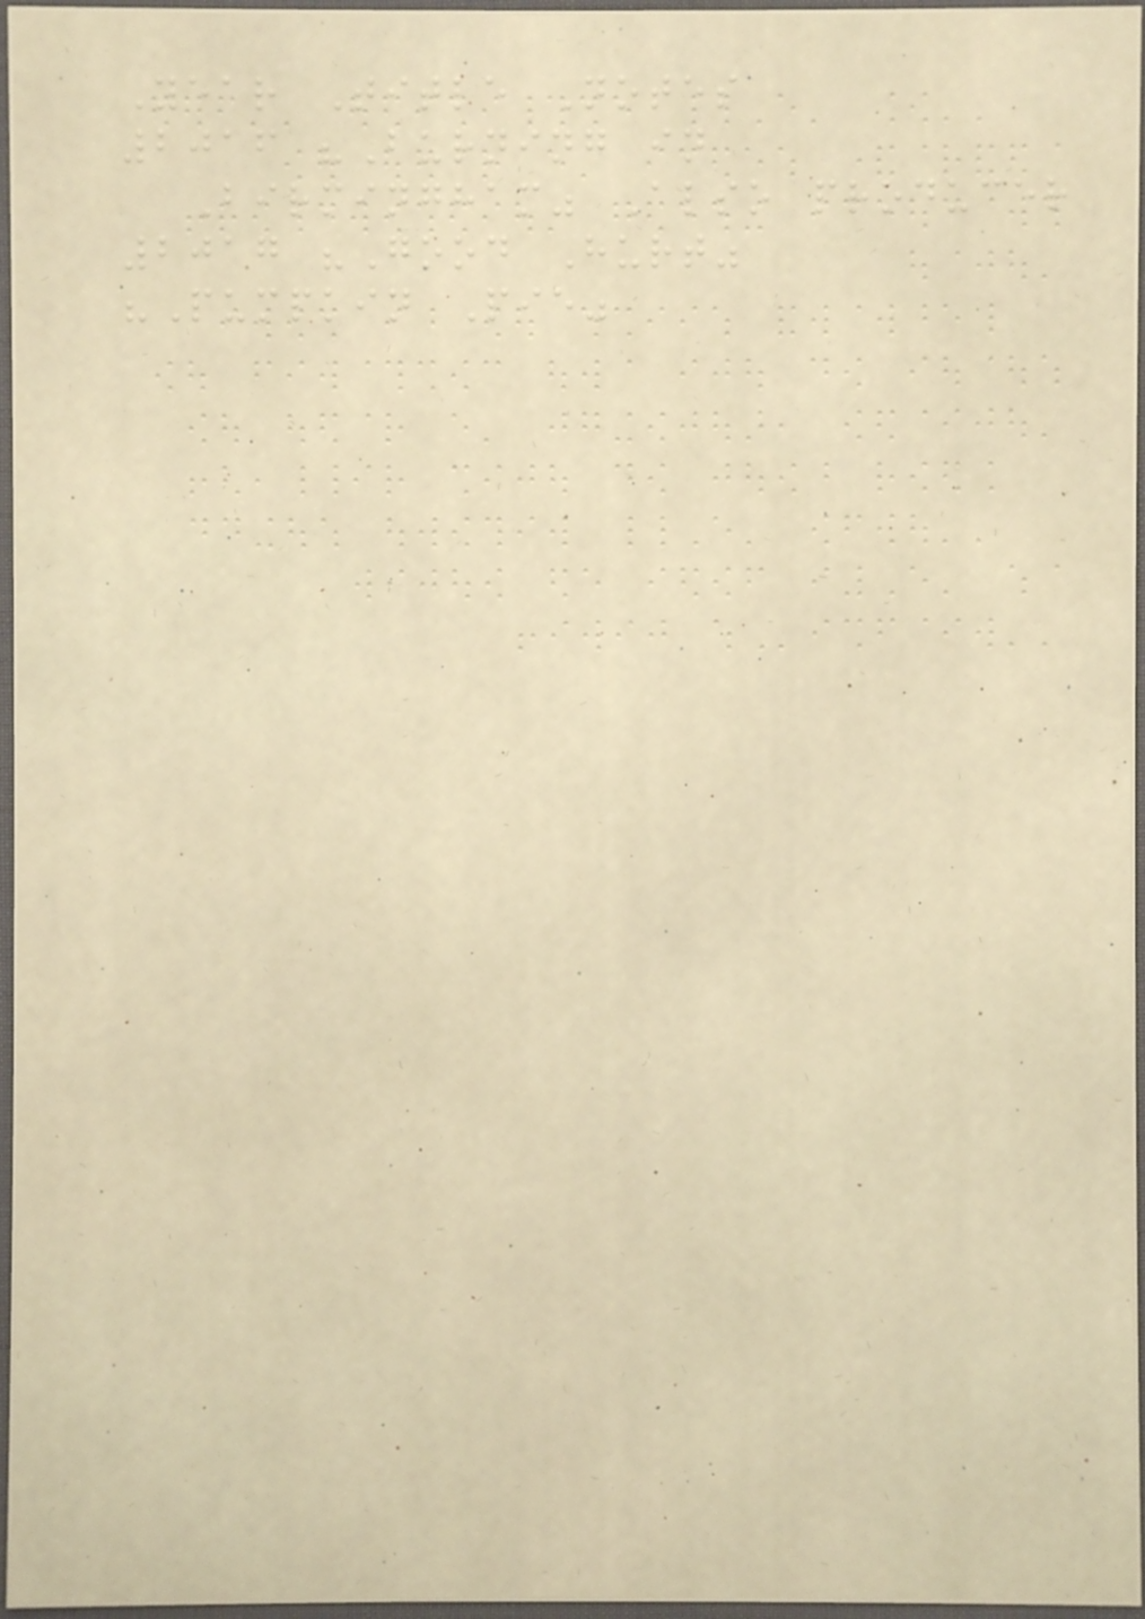Year Title Notes
2016 "Burning in
Birmingham" Also producer
2017 "Good Hurt"
"Pumpkin Pie"
